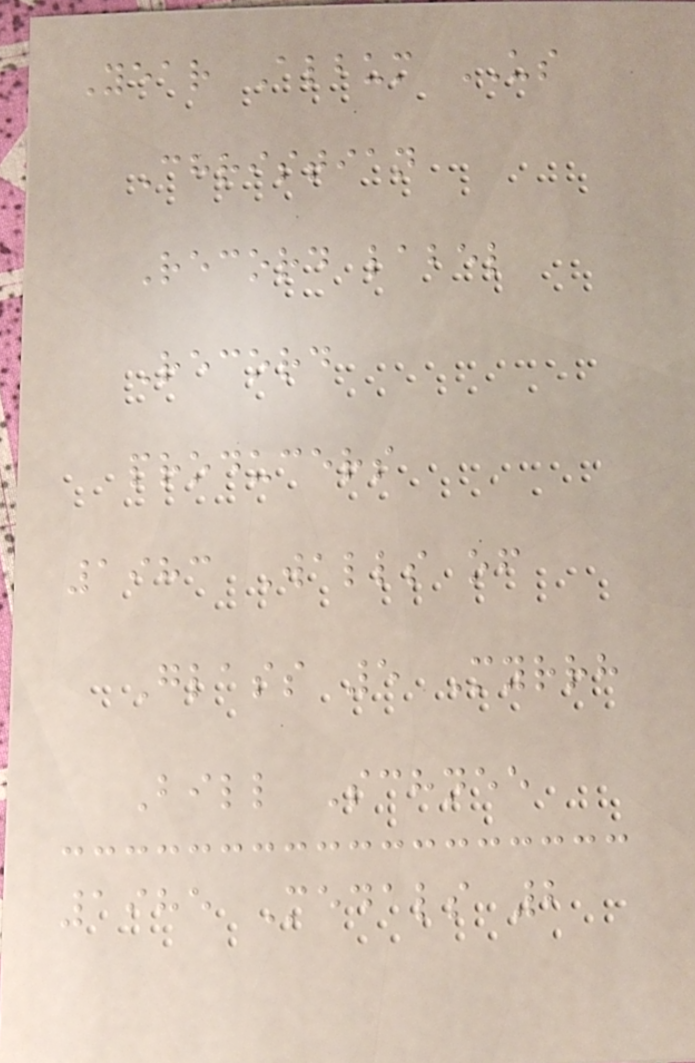Year Album US
Christian
Record label
Record
producers
1983 Walls of
Glass 5 Myrrh
Bill Schnee
1985 Medals 2
